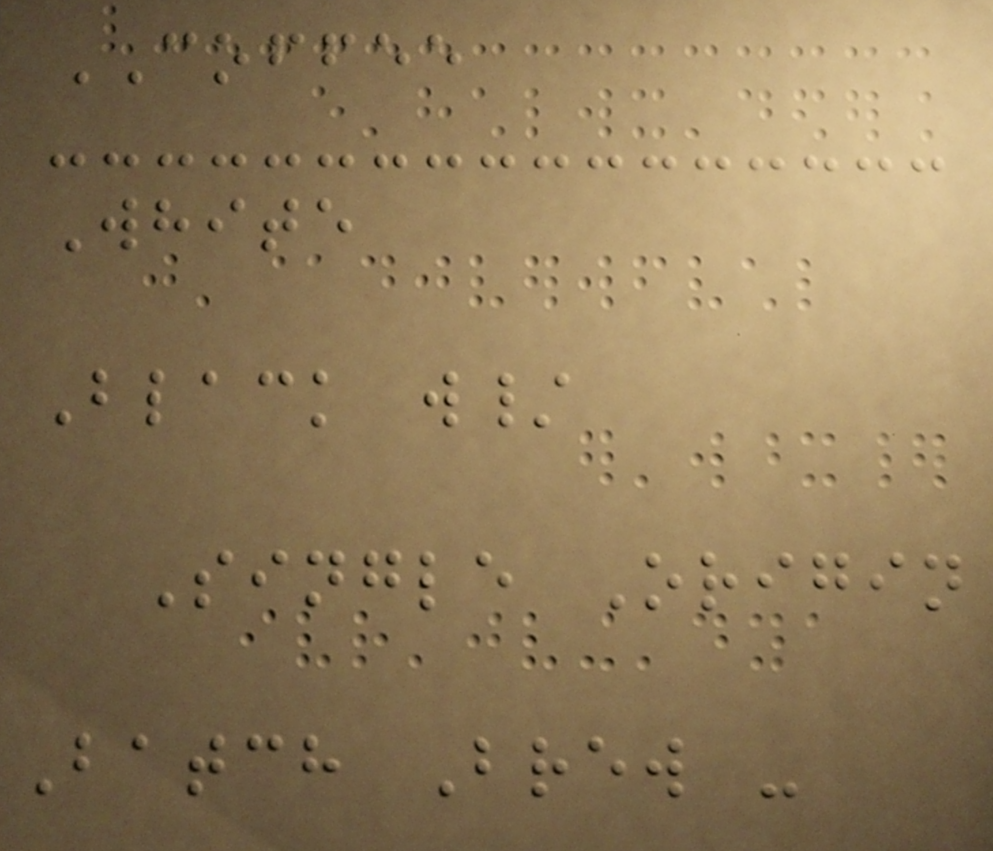COFFEE
White
Black w/
Single Origin
Batch Brew -
